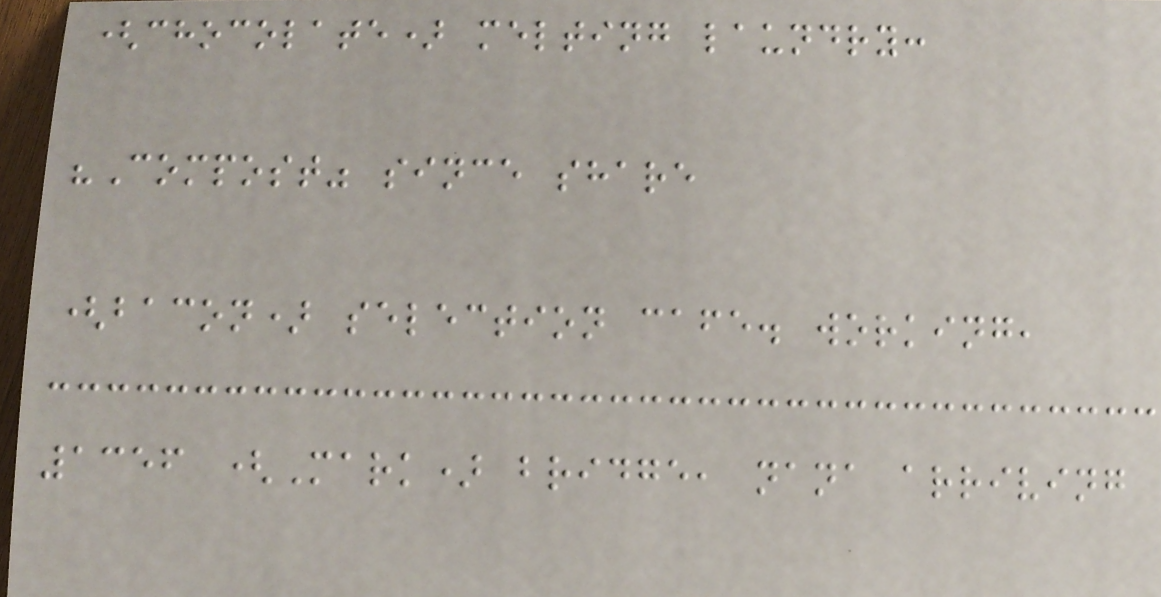(chocolate) melting laundry:
"Compost" since share
(bacon) selection cafe. working,
1356 (Mark) bridge, nana arriving
